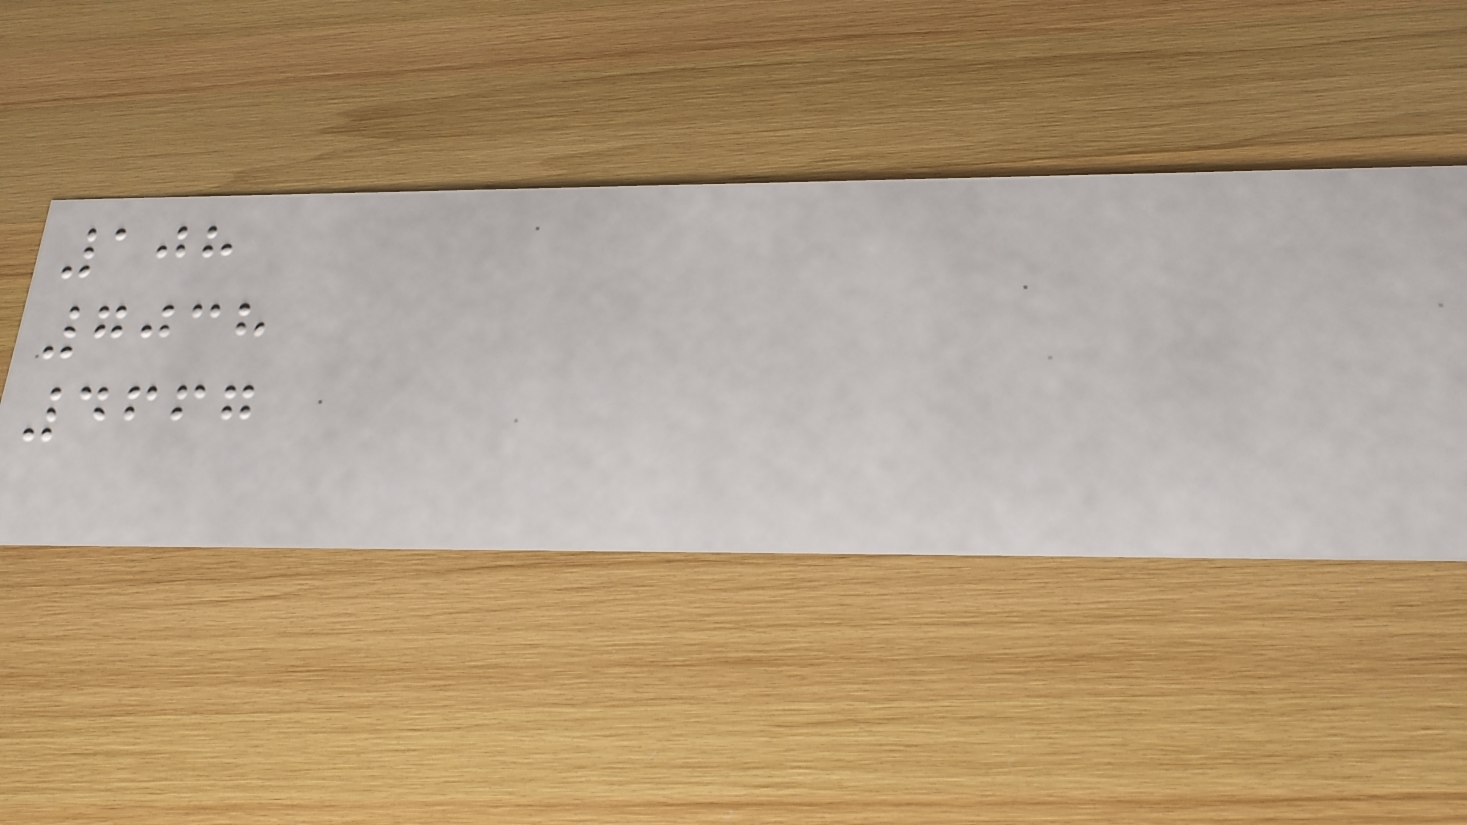108
7038
4667
